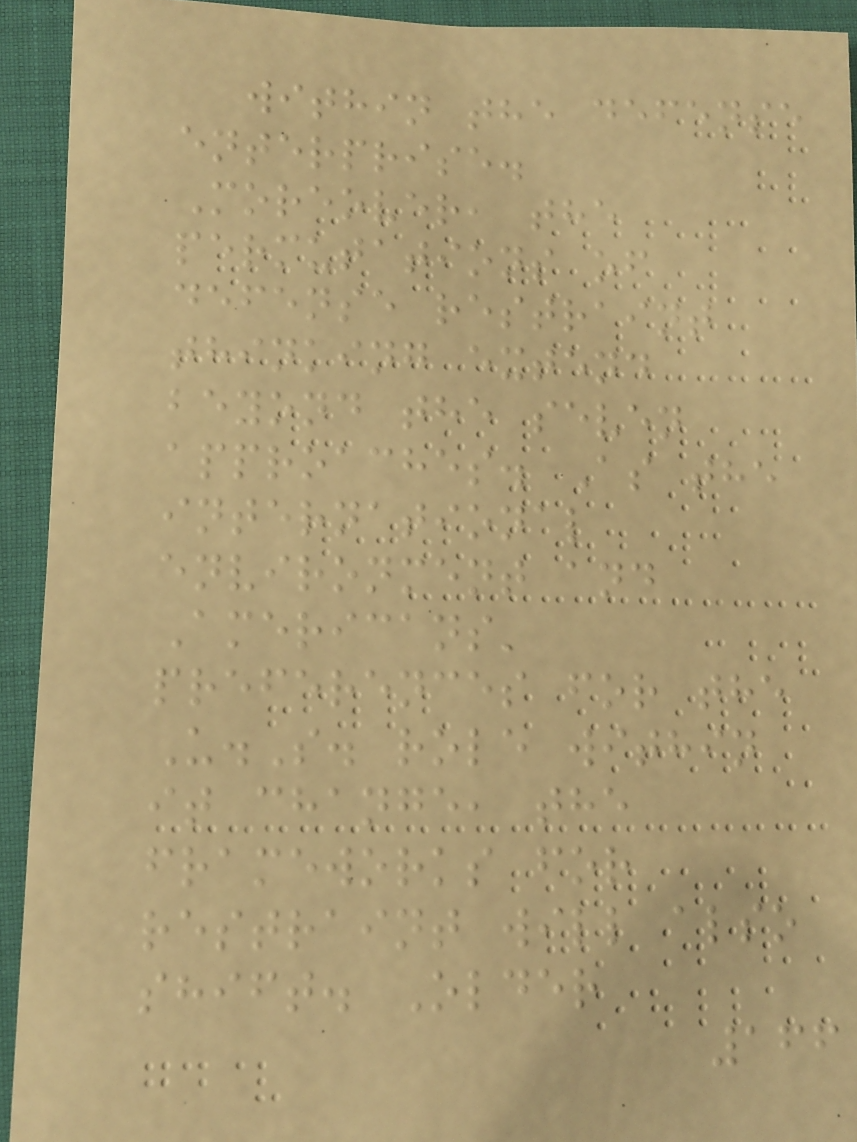within the defense
enterprise.
Moreover, the
permutations of
defense restraint
thinking extend
beyond the seven
approaches. As the
international
environment and
Americans'
preferences for the
U.S. role within
it change, the
frameworks for
restraint will also
shift. Older
166
